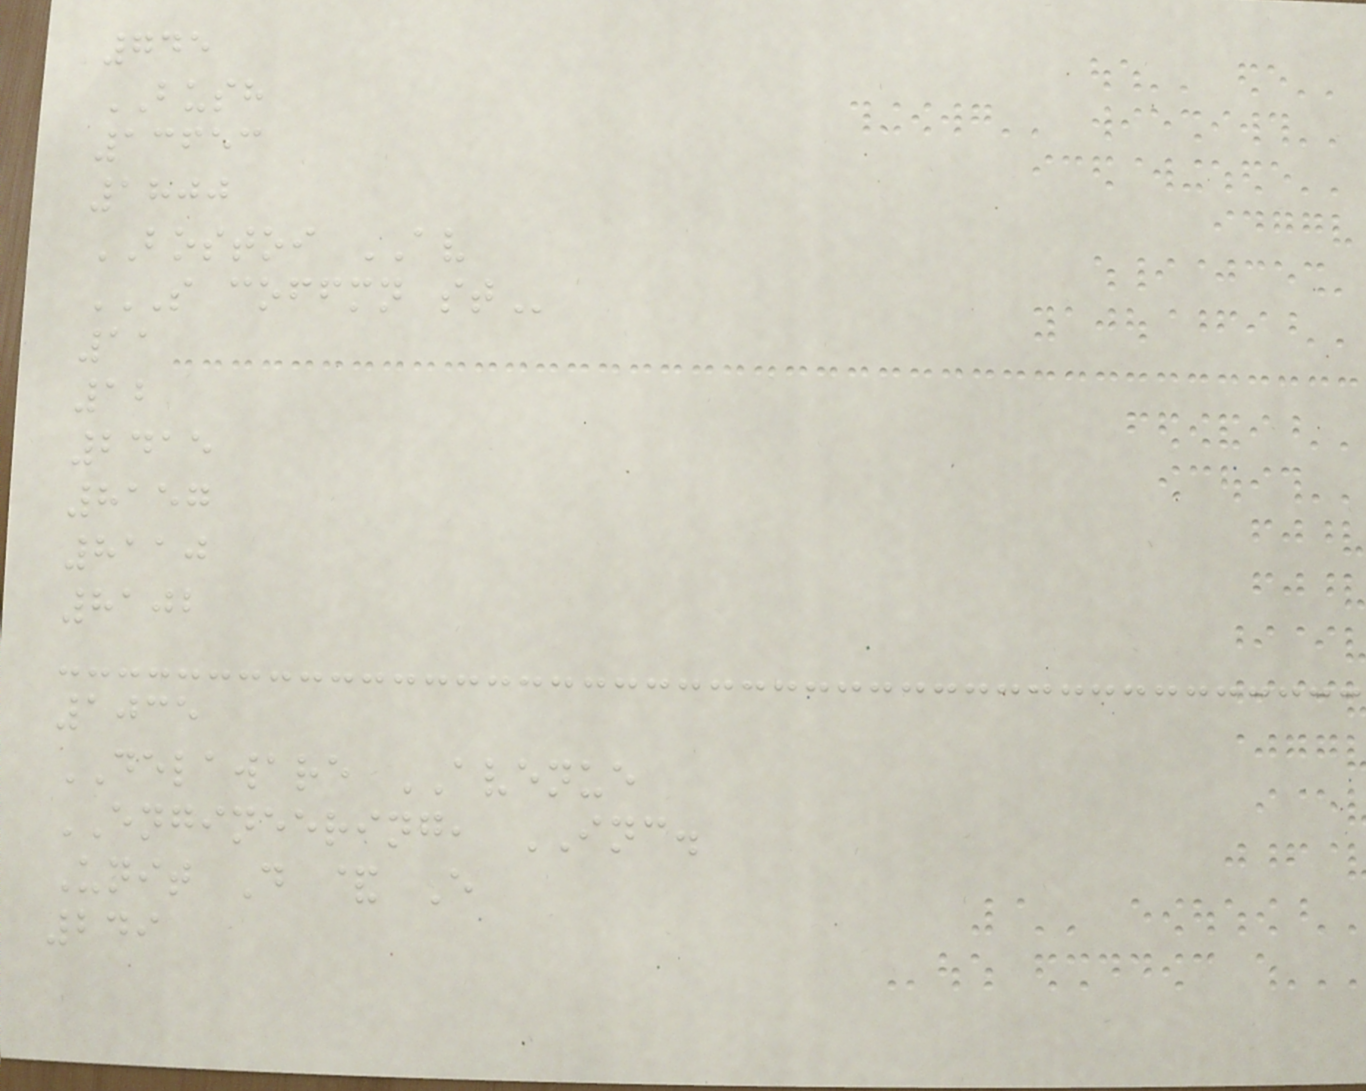745
BUSH
13653
1800
BOSTOI AV
S COFFMN ST
11
12
2415
8157
8110
8102
1035
DELAWARE AVENUE
ENGINEERING, INC.
Unit D & E
249
